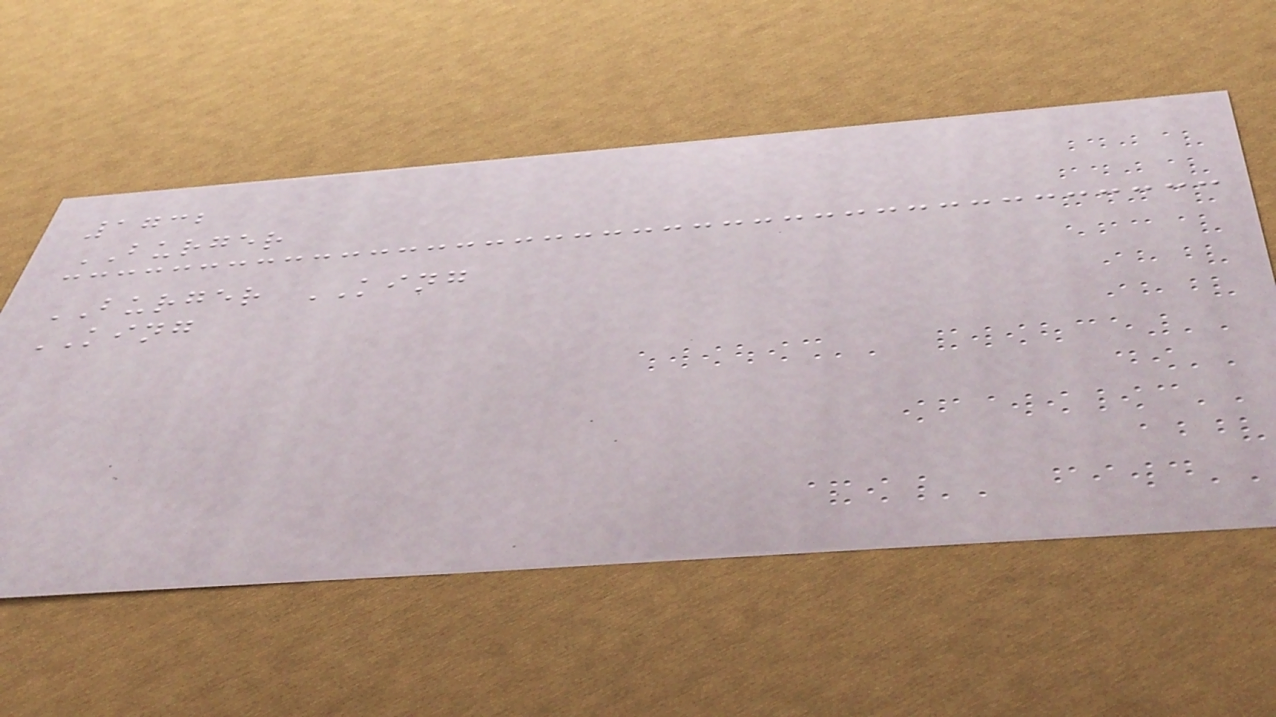1732
BURGER
BURGER KING
KING
